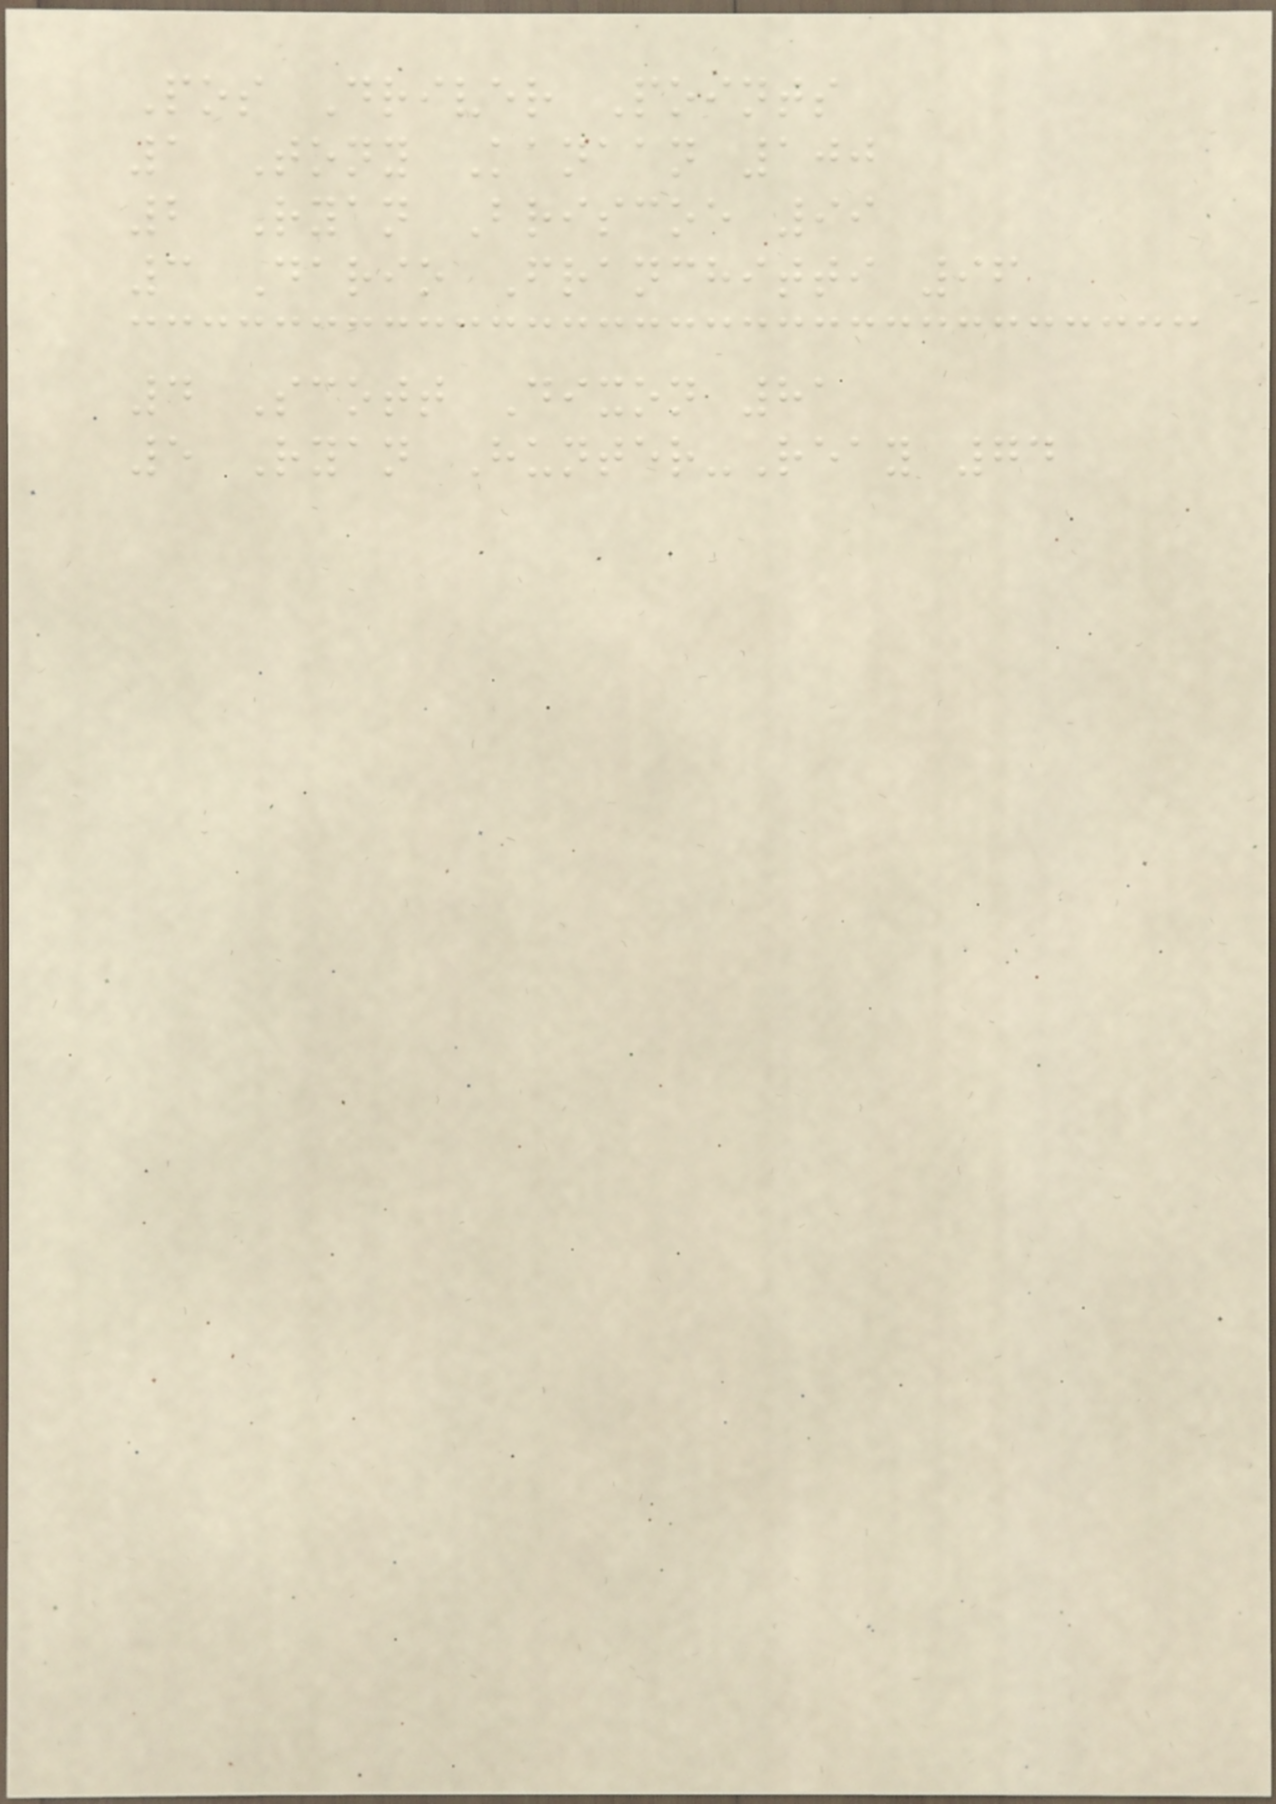Pos Driver Points
1 Tony Kanaan 100
2 Ryan Briscoe 99
3 Dario Franchitti 96
4 Scott Dixon 81
5 Ryan Hunter-Reay 74
